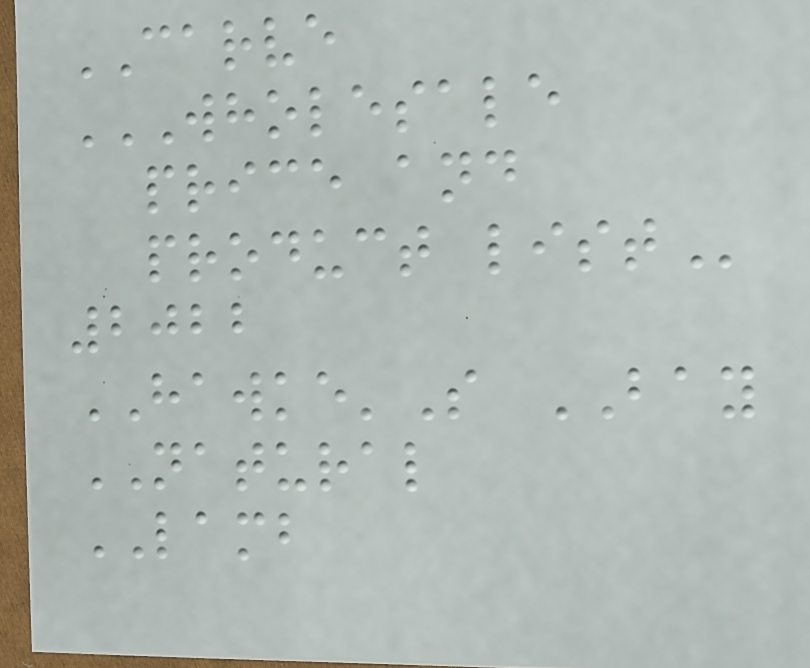CARVE
WHOLESALE
PRICE AND
PRODUCT LIST
2022
HAWKE'S BAY
NATURAL
LAMB
